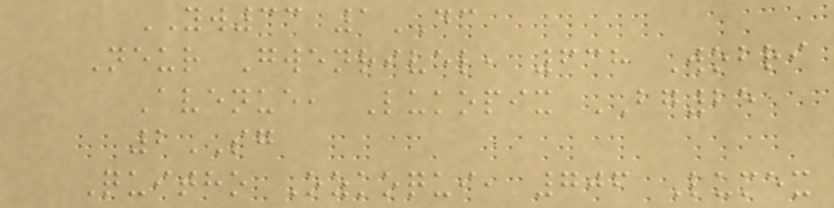YW33 1DC
Neur Gwenrivel, 638 Wobri
Avenue, Lukopix BG25
2SG
Quitho Ozkoqui, 706 Lumex
